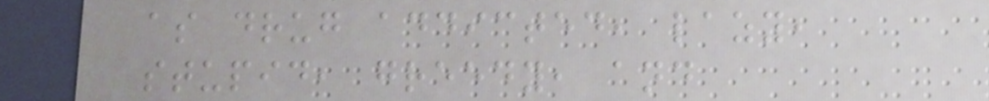as drug addicted, lazy,
stupid, greedy, and
